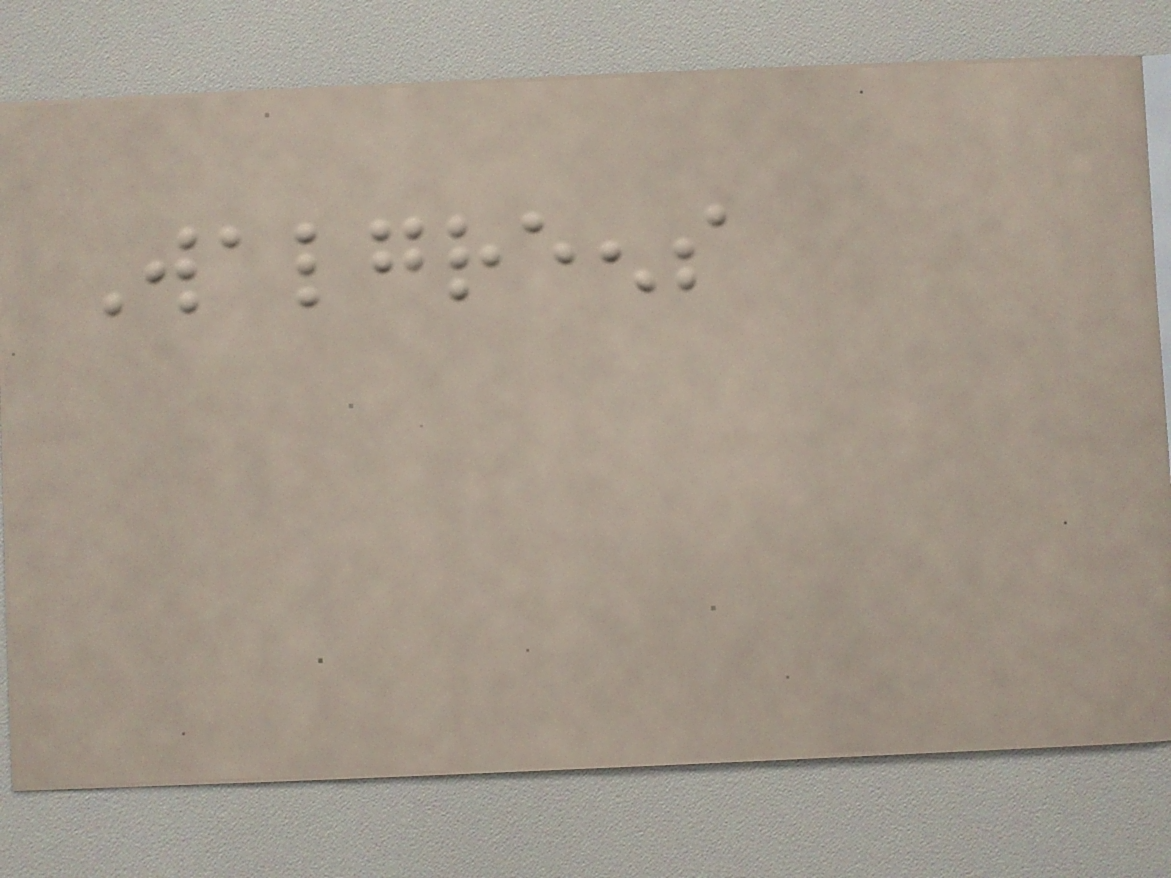Walgreens
